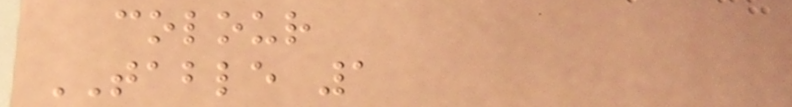colour
TABLE 1
